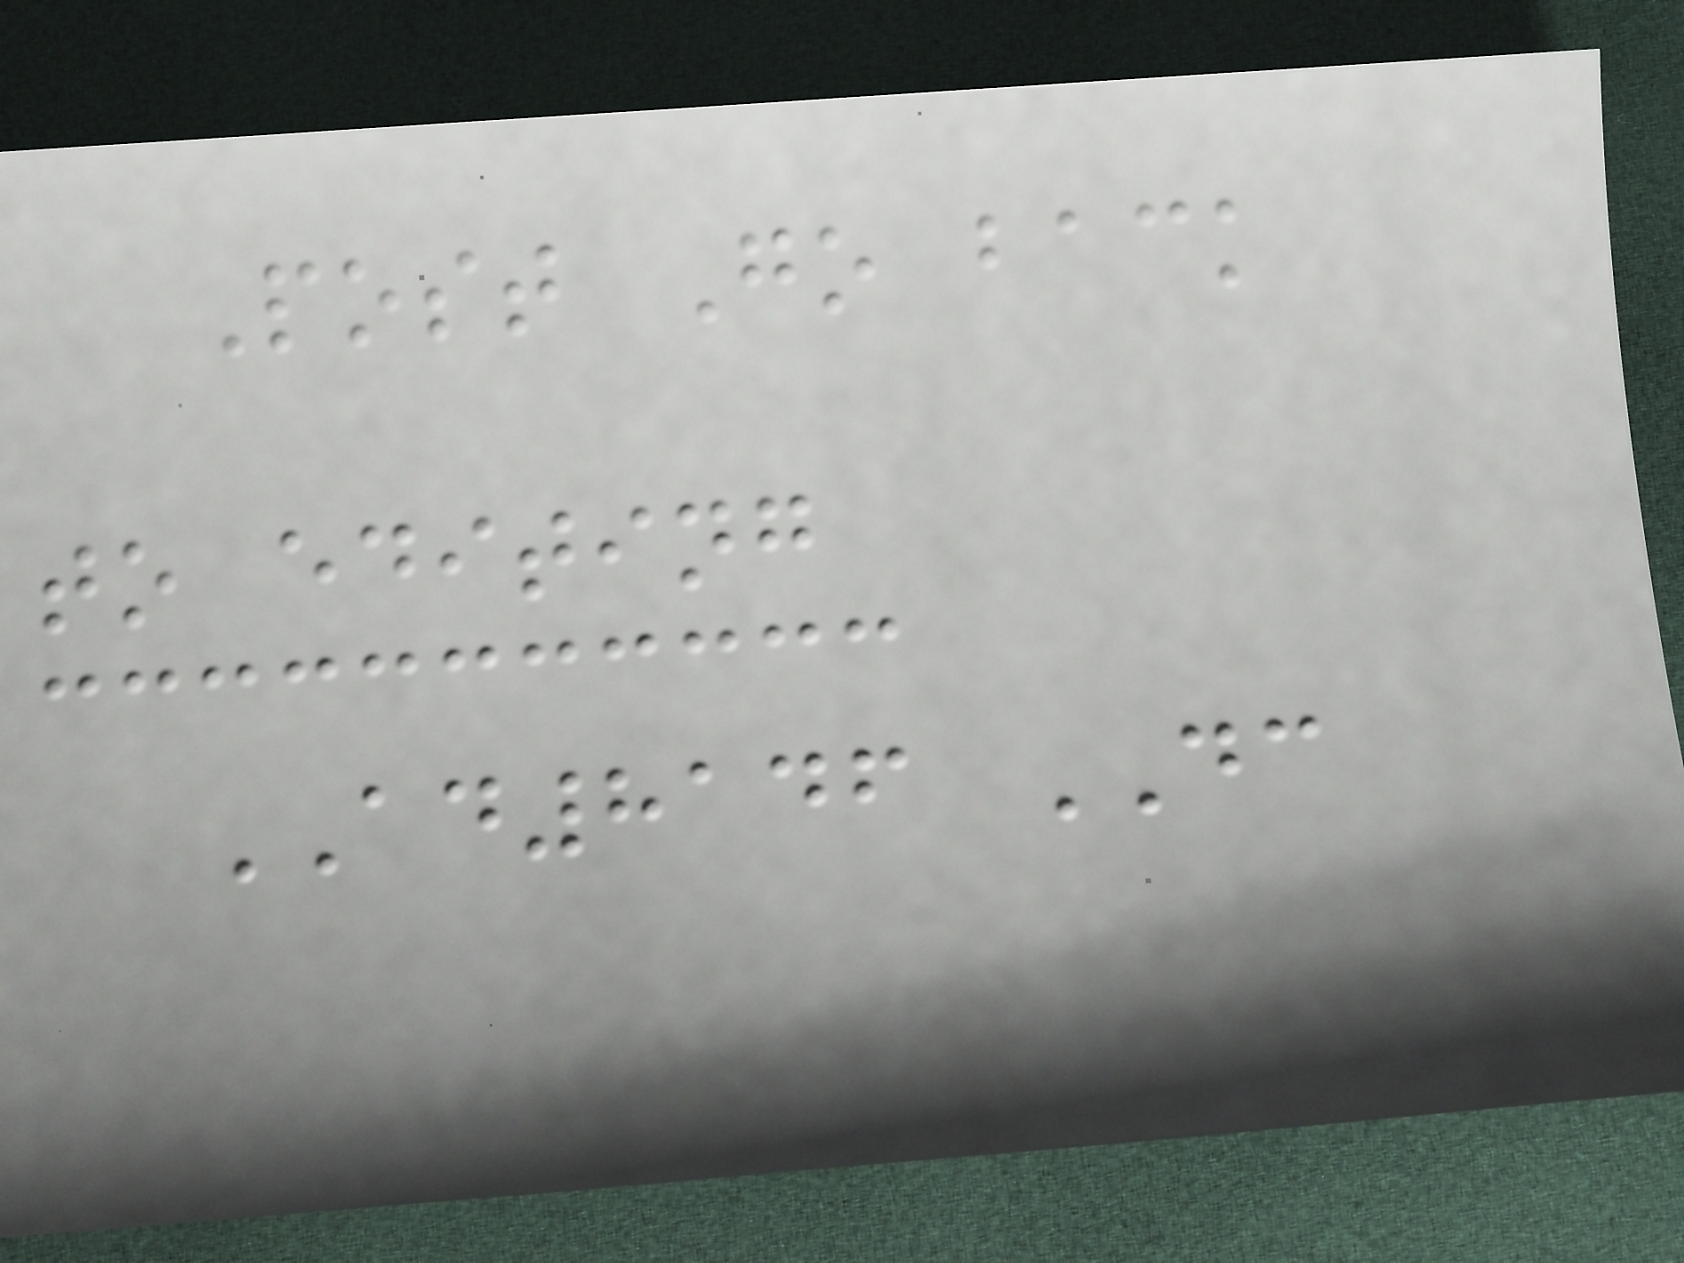Post Go back
to editing
AD8146 DC
